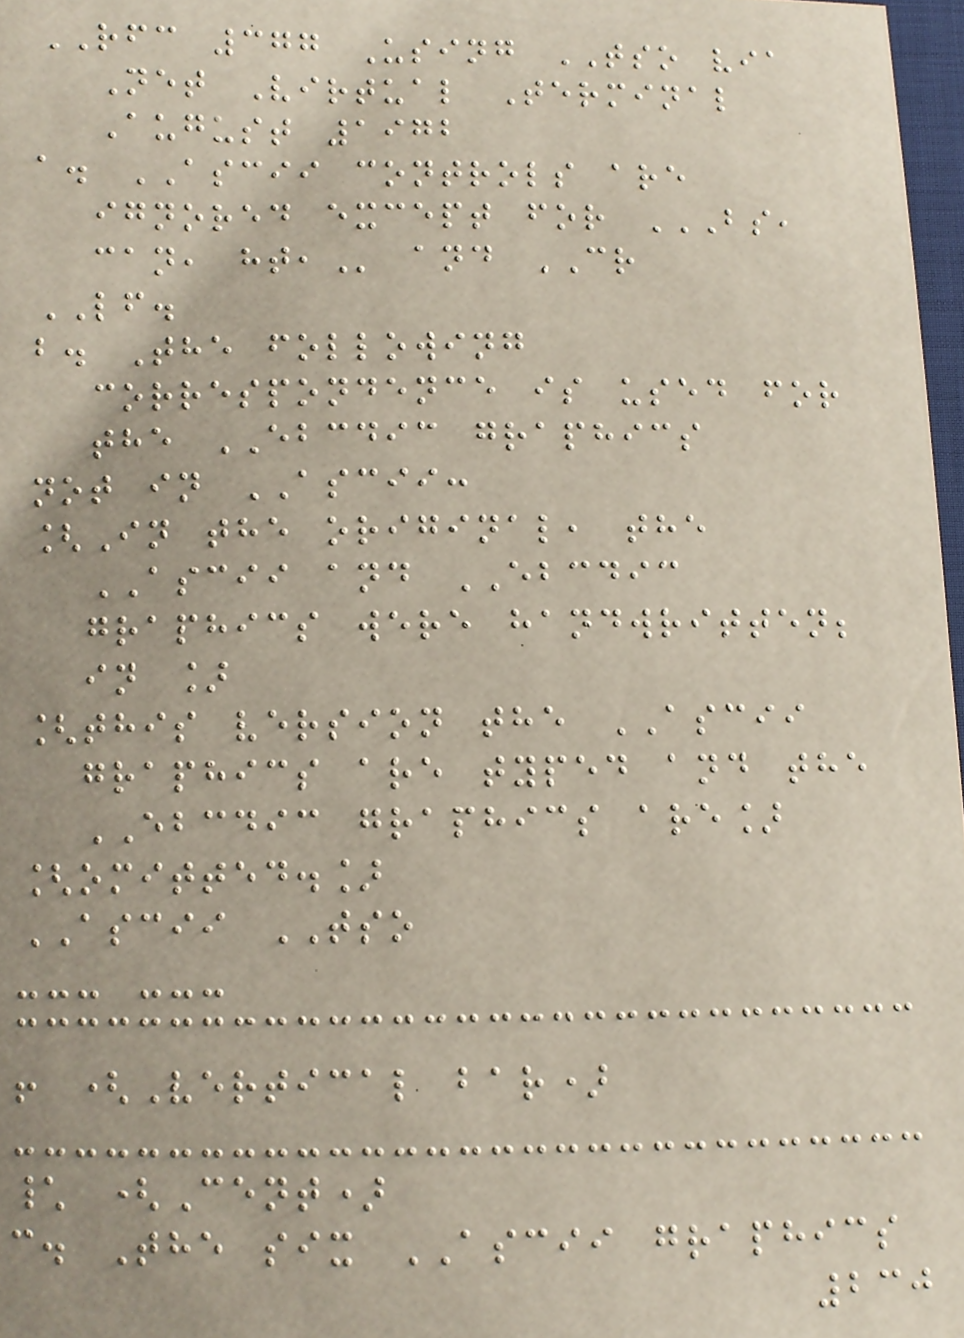RFC 377 Using TSO via
Net Virtual Terminal
August 1972
a. ASCII controls are
ignored except for BS,
CAN, HT, and CR
LF.
b. The following
correspondence is used for
the EBCDIC graphics
not in ASCII:
[In the original, the
ASCII and EBCDIC
graphics were handwritten;
in ]
[this version the ASCII
graphics are typed and the
EBCDIC graphics are]
[omitted.]
ASCII TSO
--- ---
! (Vertical bar)
\ (Cent)
c. The six ASCII graphics
230
